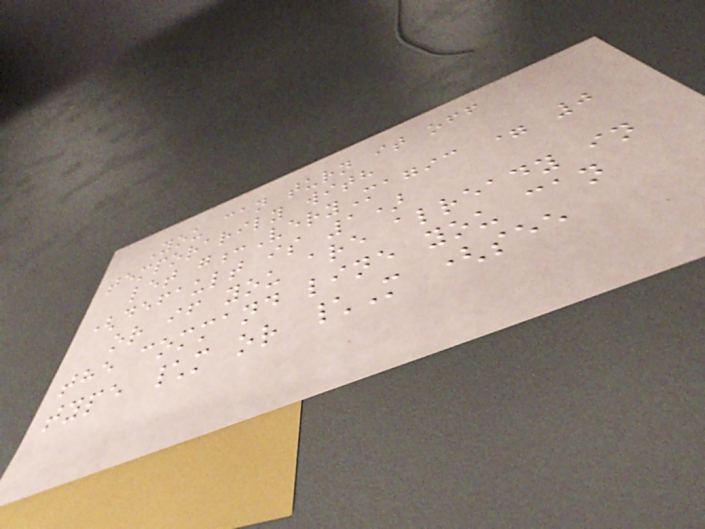You can turn it off
temporarily with
let g:VeryMagic = 0
(default is 1)
or if you are already in
the command line you can
type \m or \M (see
